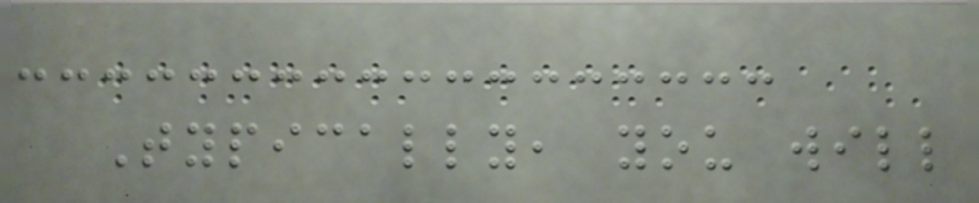Typically, you will
